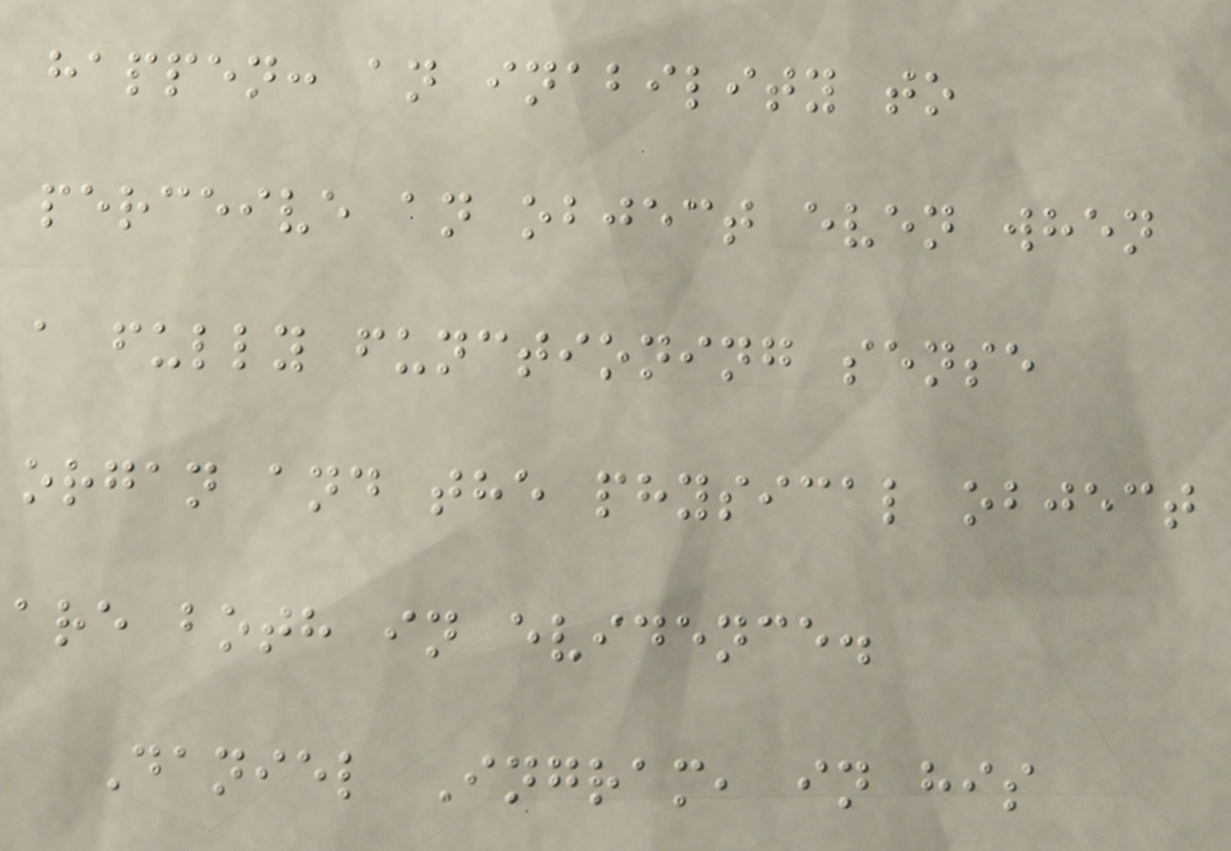happen: an inability to
perceive an object even when
a fully functioning sense
organ and the physical object
are both in evidence.
Daniel Ingram, in his
